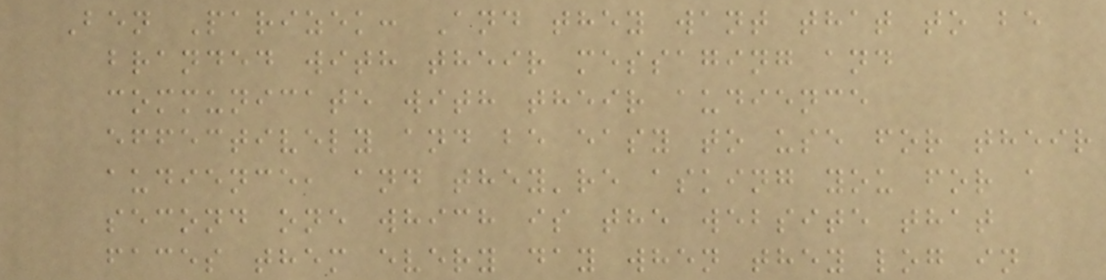Ben Parizek: And they want that to be
branded with their messaging and
communicate with their audience
effectively and be easy to use for their
audience, and they're asking you for a
second one which is the website that
faces them every day when they log in
